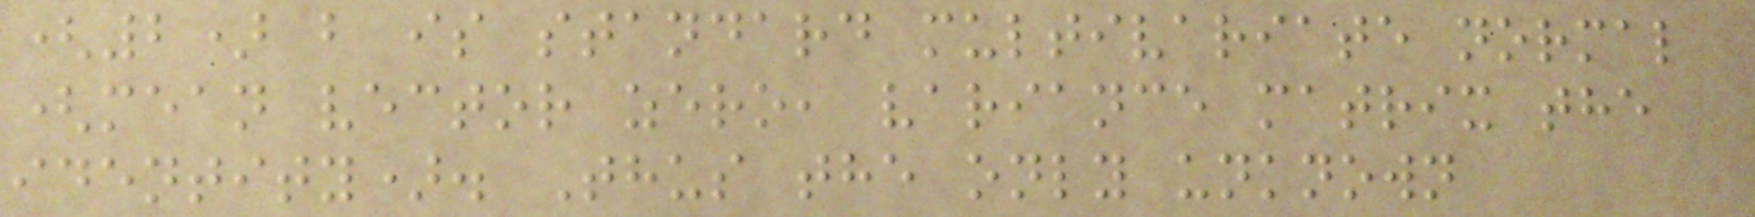(2) b is standard multivariate normal
(mean vector zero, variance matrix the
identity). Thus the only unknown
